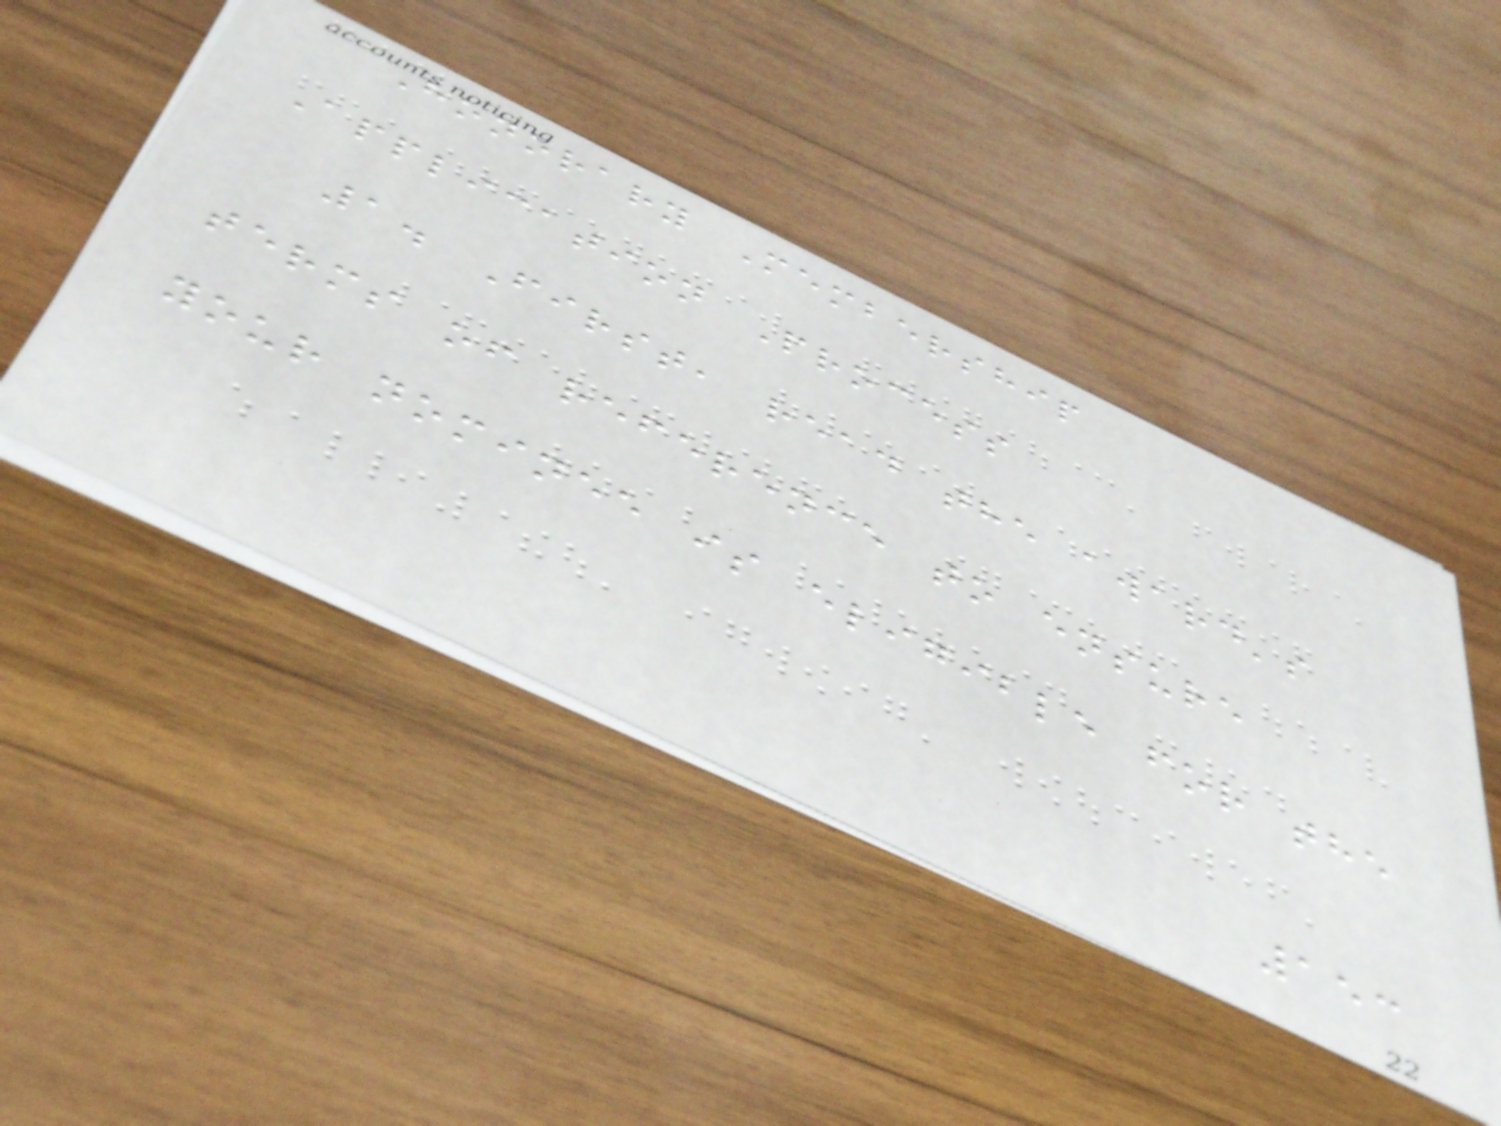Honorary Membership
Application Process
1. First, read the award's
terms of reference to ensure
your nominee is eligible for the
153
